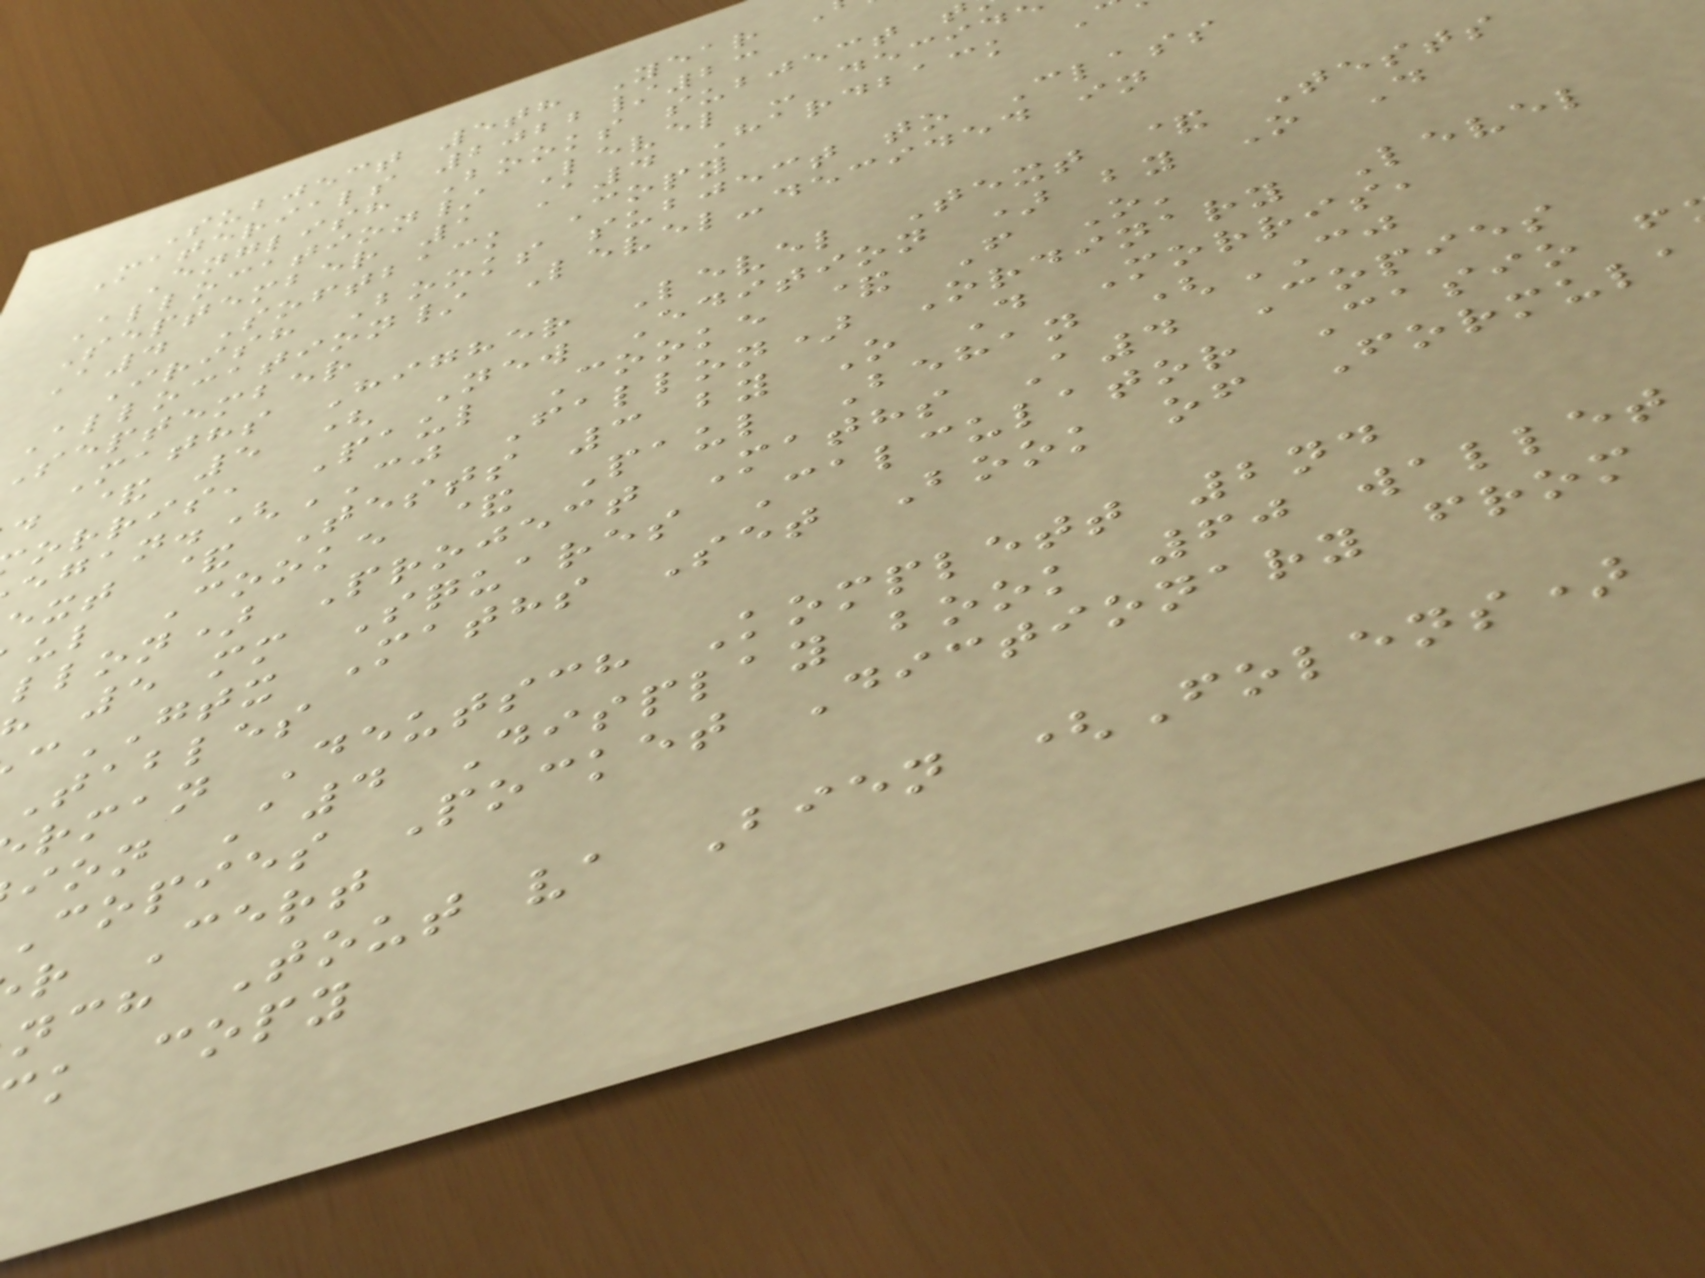Subject 5th Year
Materials 2022/23
English Books subject
Allocation/ Level - decid
September 1 A4 Hardback
A4 Softback Copy
Irish Books subject to Class
Allocation/ Level-decided in
september
Maths Higher Level Text & Tests
d & 5 ( New Edition ) by O D
orris, Paul Cooke & F O'
egan.(CJ Fallon) Ordinary Level
ext & Tests 3 by O D Morris,
ul Cooke & Paul Behan (CJ
llon) Project Maths A4 Copies
5 mm Squares Calculator Casio f
GTX Maths Set Book of Formula
Tables
rman Deutsch Komplett 2nd
ion A4 Display book 60 wallet
copies Pocket Dictionary from
r Cert
nch Tout va Bien (Folens)
k copy
